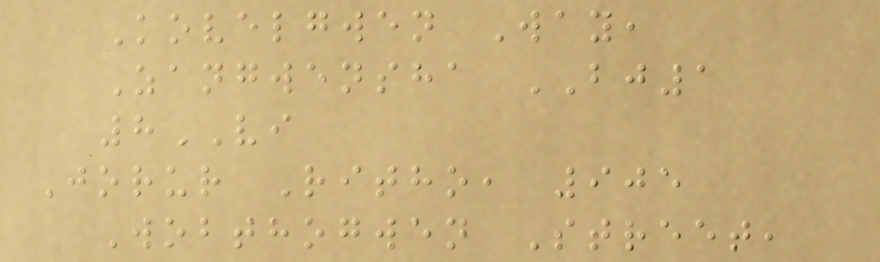Kovelgwen Way,
Zangwensha BJ1
8VI
Jorur Ritho, 905
Wobthogwen Street,
